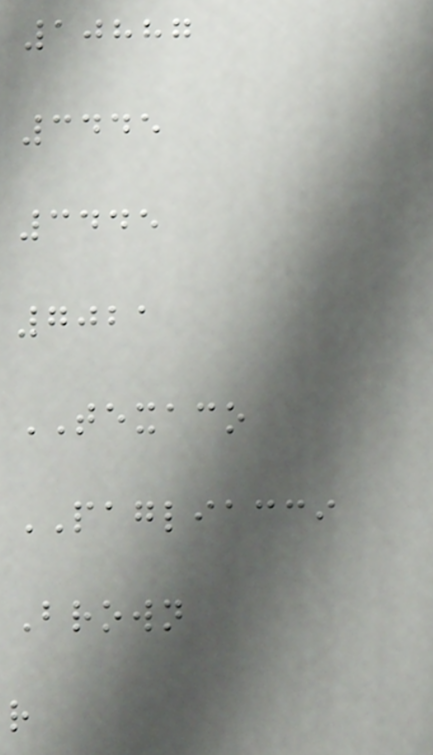10887
3445
3445
7021
TEXACO
PAGLIACCI
Brown
r
